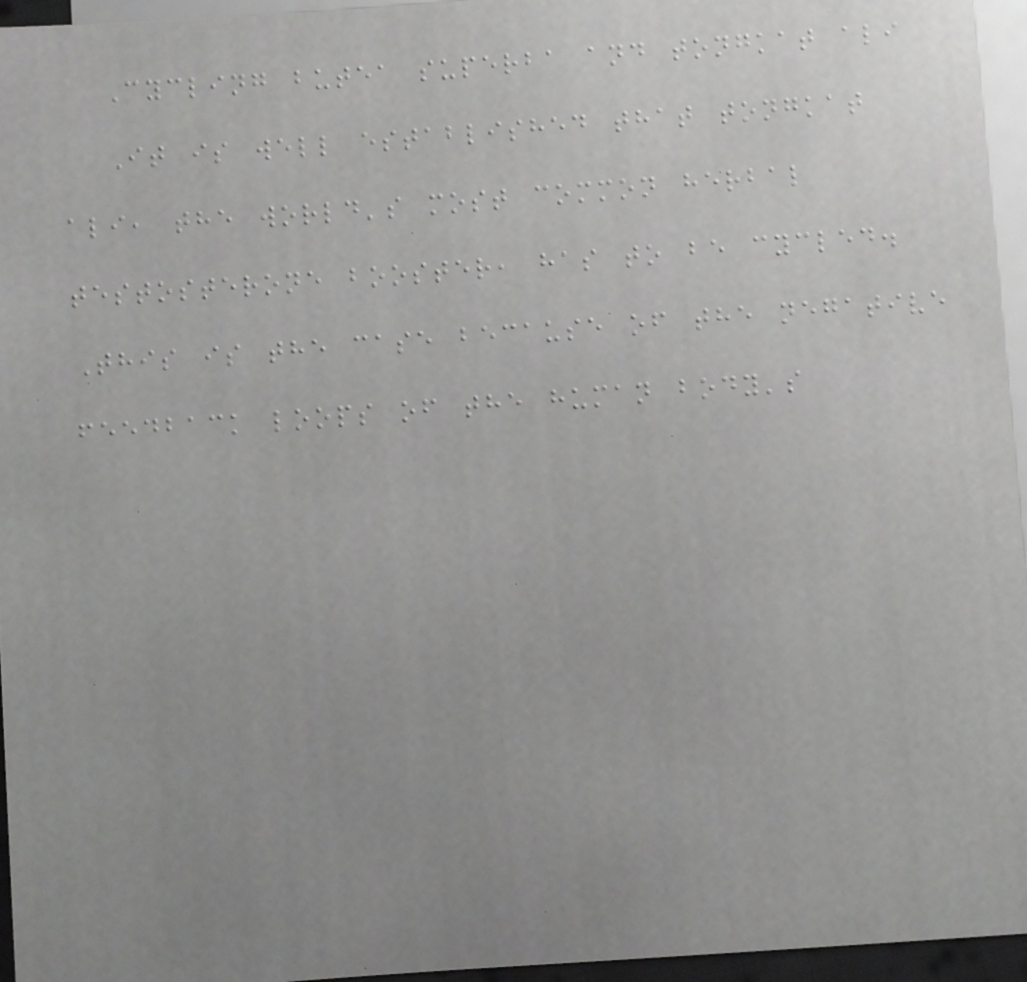Cycling butea superba and tongkat ali
It is well established that tongkat
ali, the world's most common herbal
testosterone booster, has to be cycled.
This is the case because of the negative
feedback loops of the human body's
